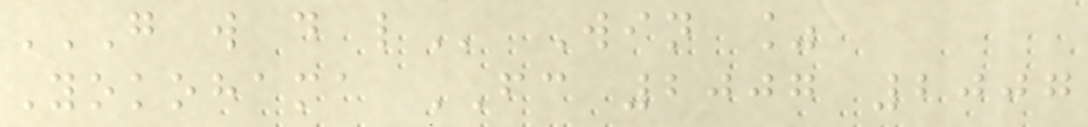G W D L Win %
Yokohama FC 2007 2007
